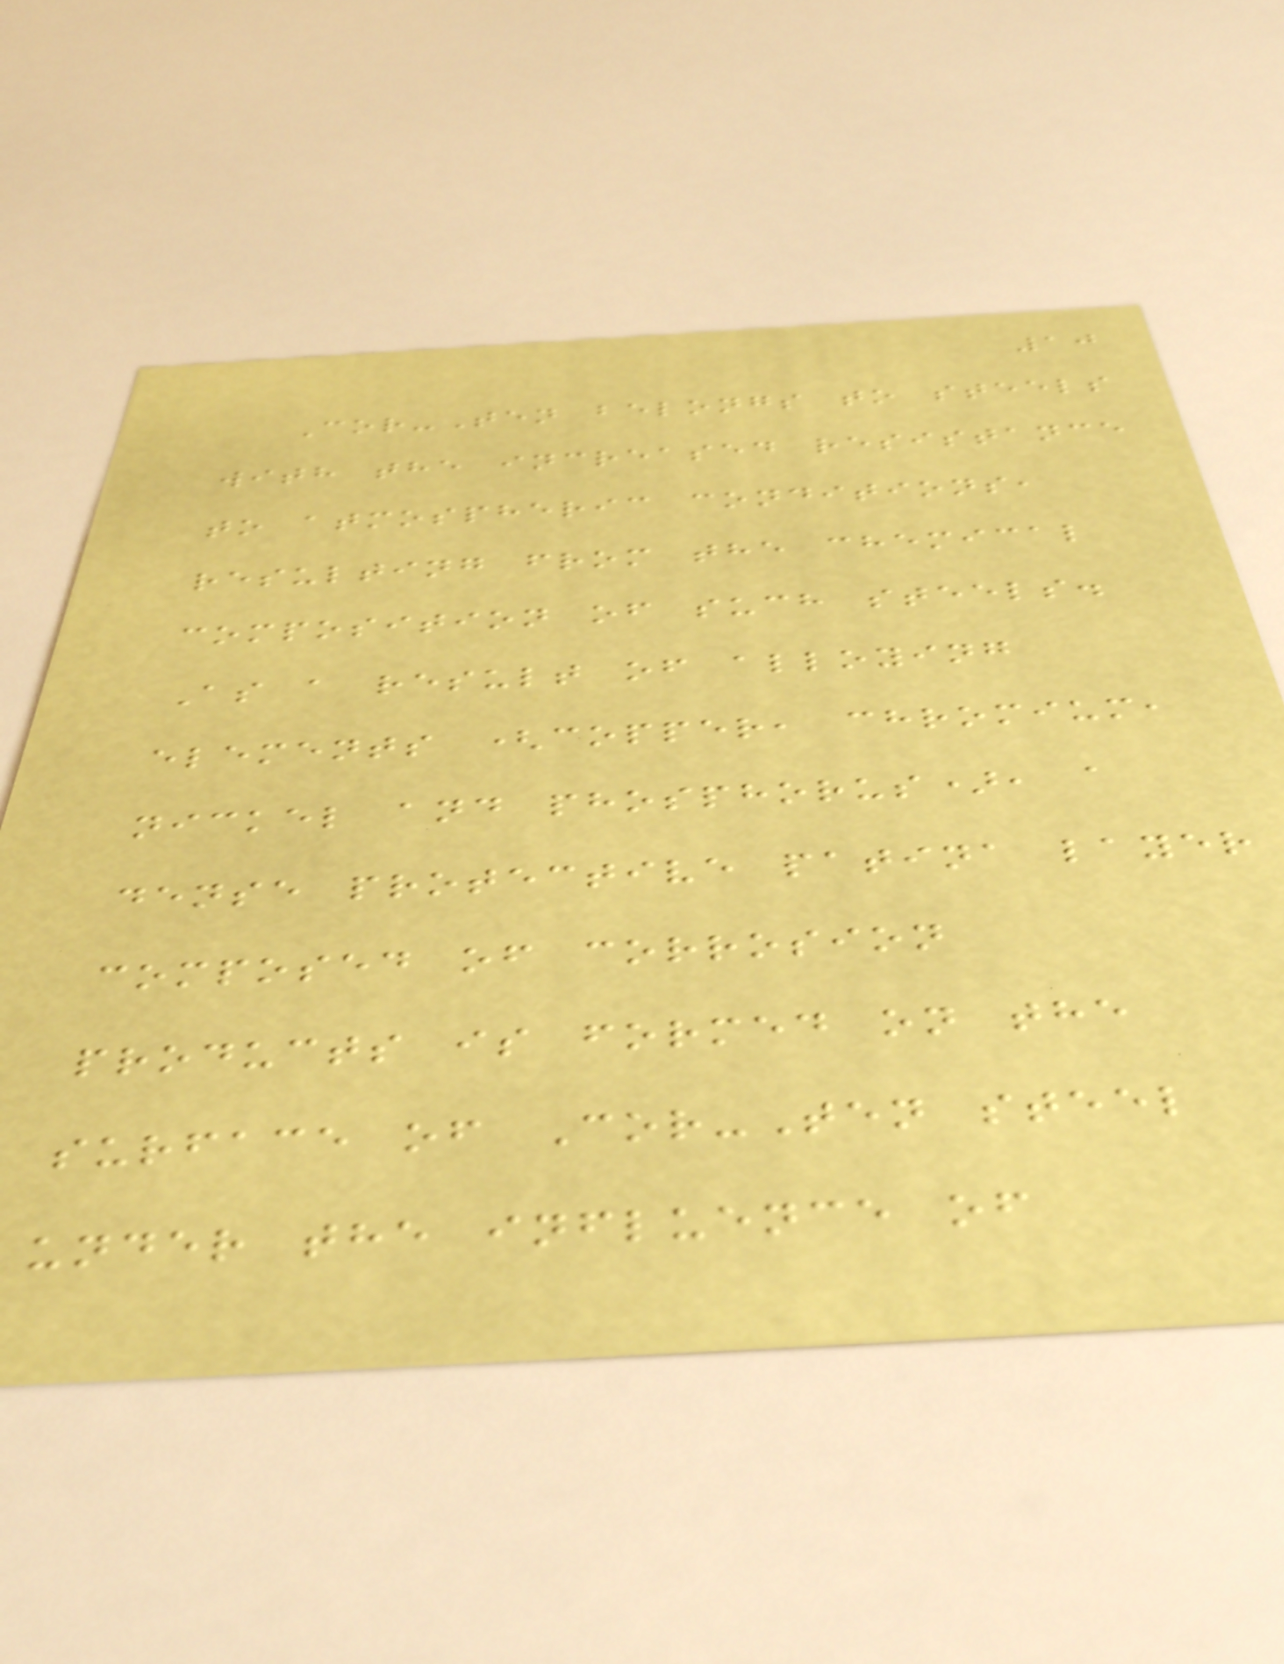10
Cor-Ten belongs to steels
with the increased resistance
to atmospheric conditions,
resulting from the chemical
composition of such steels.
As a result of alloying
elements (copper, chromium,
nickel and phosphorus), a
dense protective patina layer
composed of corrosion
products is formed on the
surface of Cor-Ten steel
under the influence of
